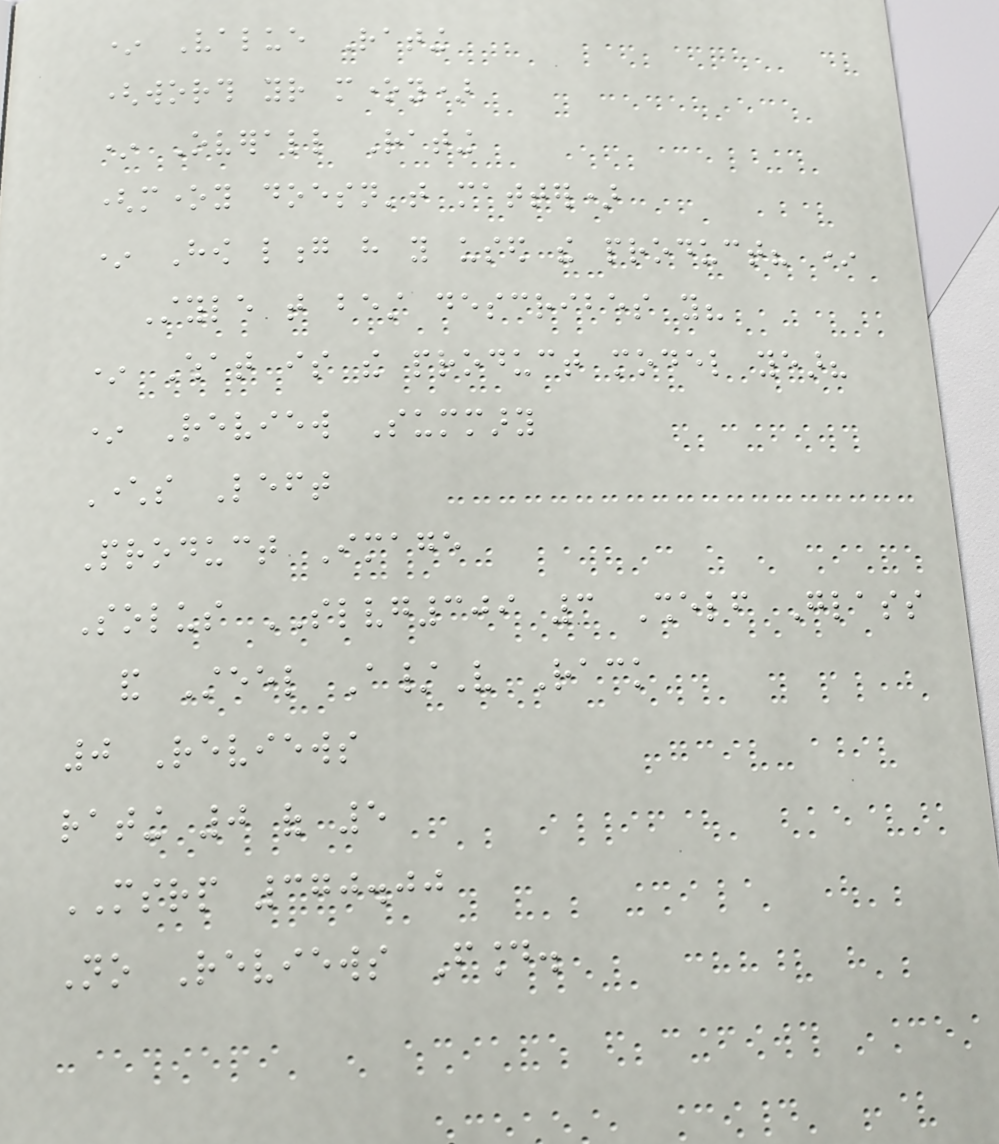* Value Rating
(worth your money)
* Overall Rating
(money doesn't matter)
* How long have you used the product? *
Style that best describes you?
* What is the product model year?
* Review Summary
Characters Left
Product Image
Solus SLVG309 3 Shelf Glass
and Steel A/V Rack
0 Reviews
rating 0 of 5
MSRP 370.00
No Reviews Found.
